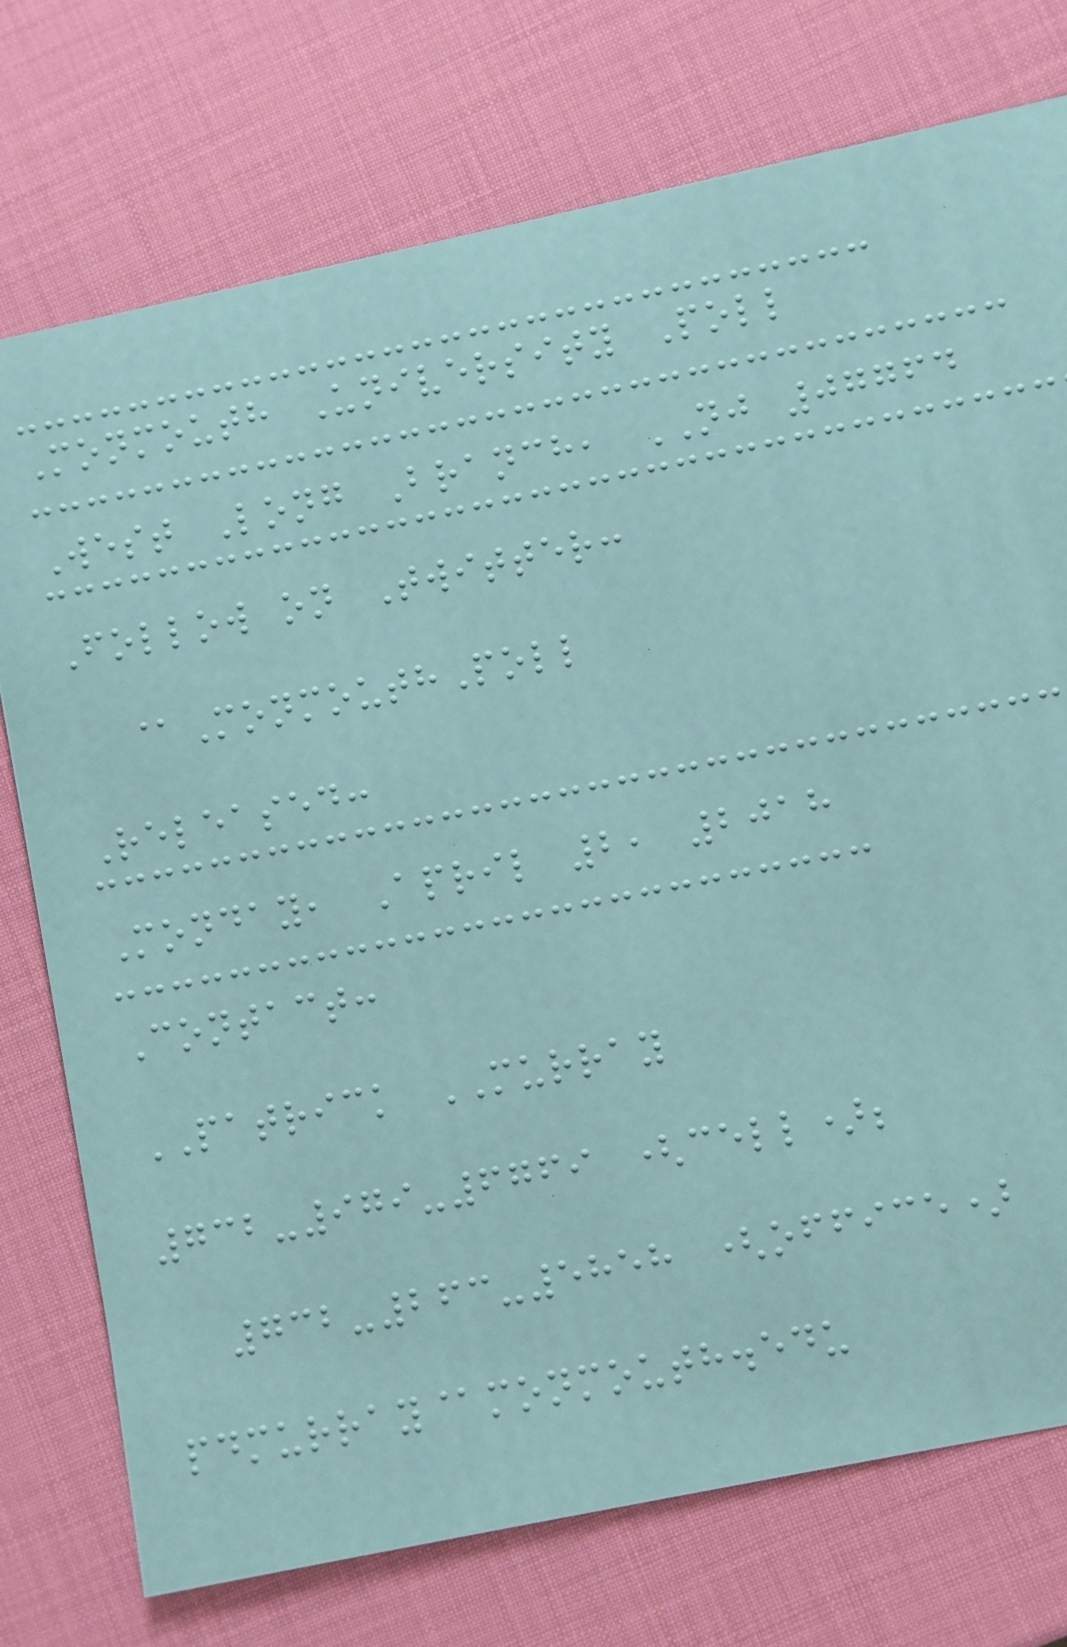Monmouth University Poll
West Long Branch, NJ 07764
Follow on Twitter:
@MonmouthPoll
Released:
Monday, April 2, 2018
Contact:
PATRICK MURRAY
732-979-6769 (cell);
732-263-5858 (office)
pdmurray@monmouth.edu
